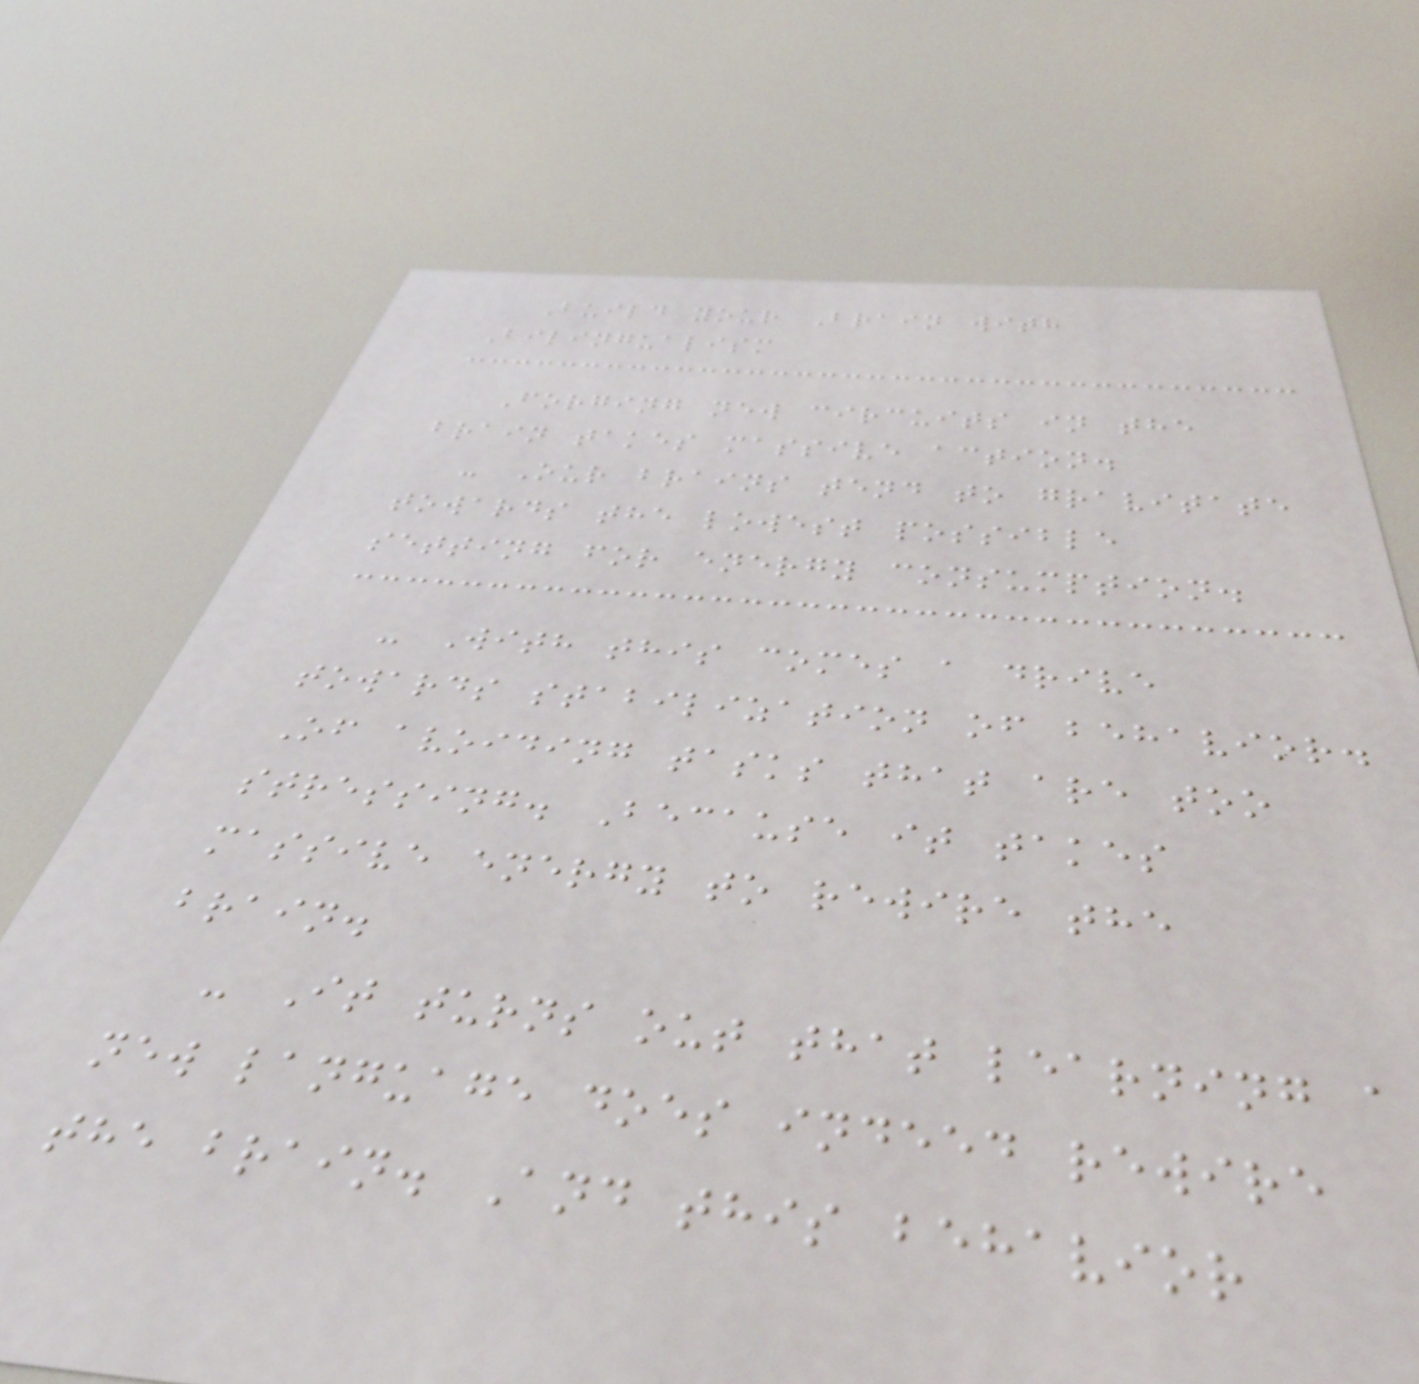Build your Brain with
Bilingualism
Forging new circuits in the
brain takes massive action.
- Our brains tend to gravitate
towards the lowest possible
setting for energy consumption.
- With this comes a drive
towards stabilization of behavior.
Of avoiding tasks that are too
stressing. Because it takes
massive energy to rewire the
brain.
- It turns out that learning a
new language does indeed rewire
the brain. And this behavior
